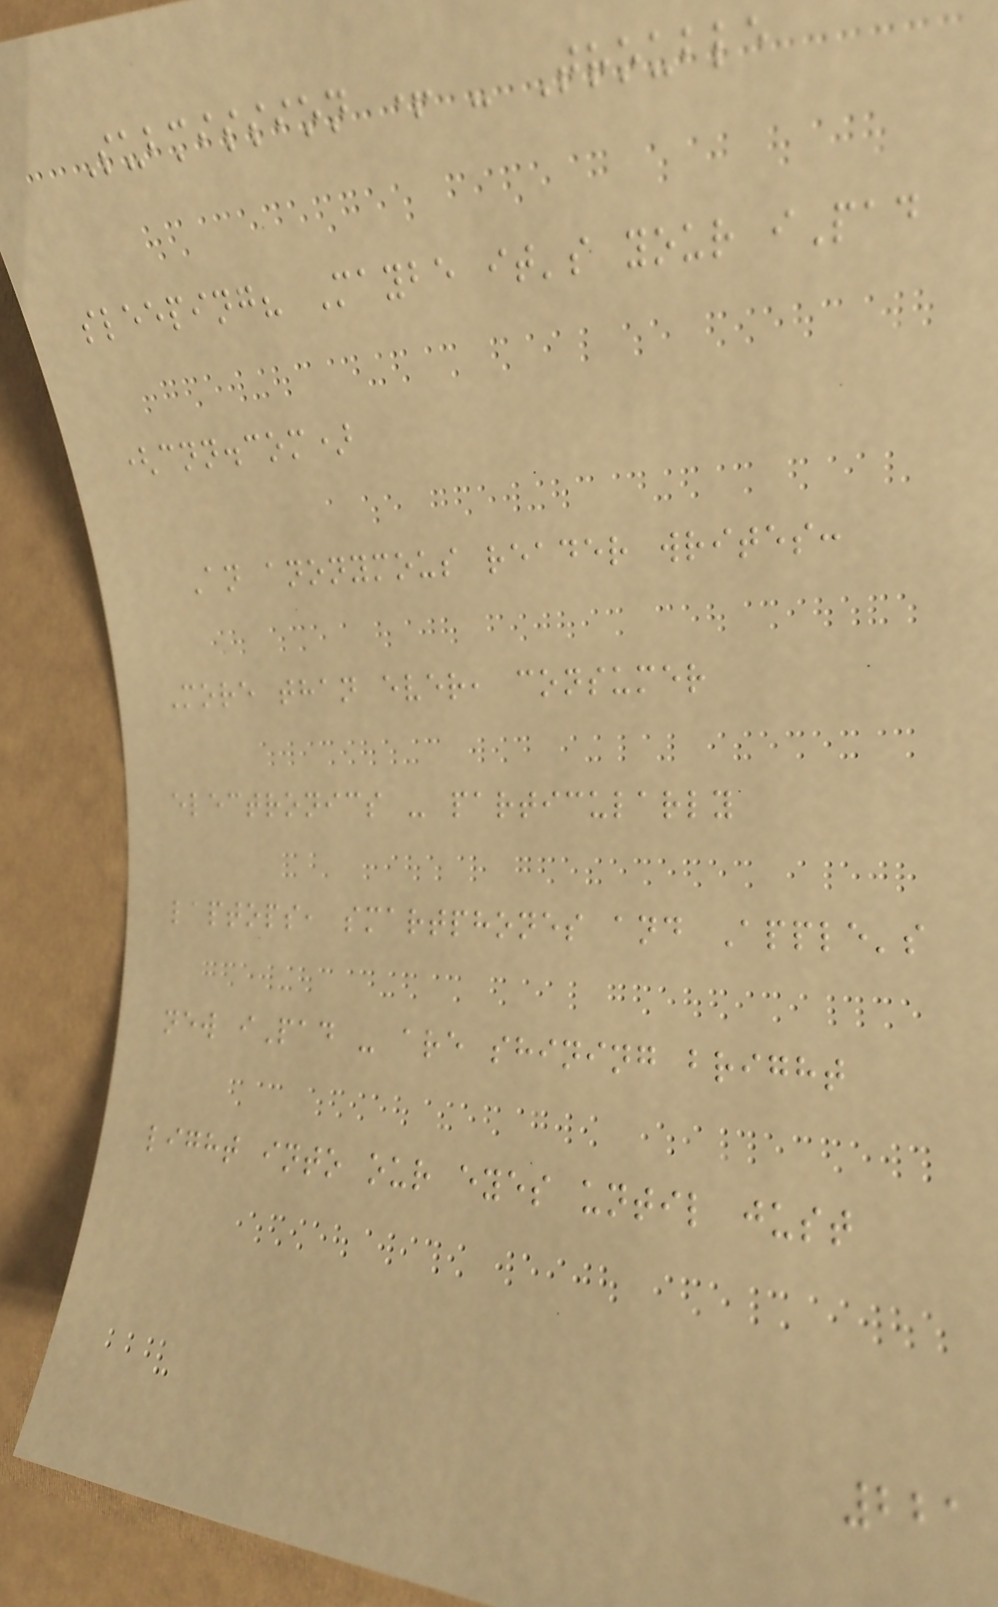Submission + - Trouble
sleeping? Maybe it's your iPad
(cnn.com)
An anonymous reader writes:
More than ever, consumer
electronics - particularly
laptops, smartphones and Apple's
new iPad - are shining bright
light into our eyes until just
221
